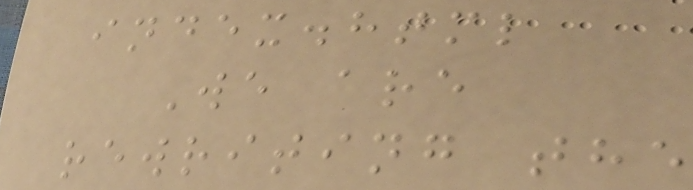index.html
We are
rewriting the
